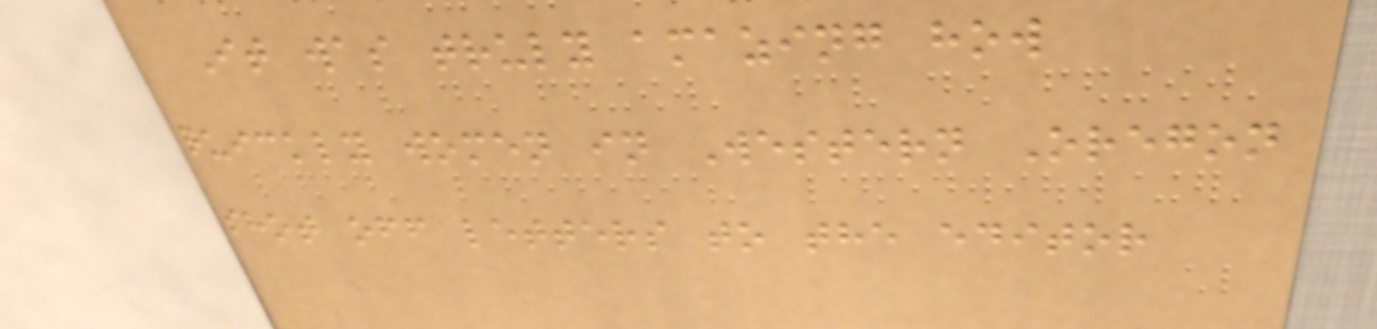It was truly amazing how
quickly women in Western Oregon
shot off letters to the editor
